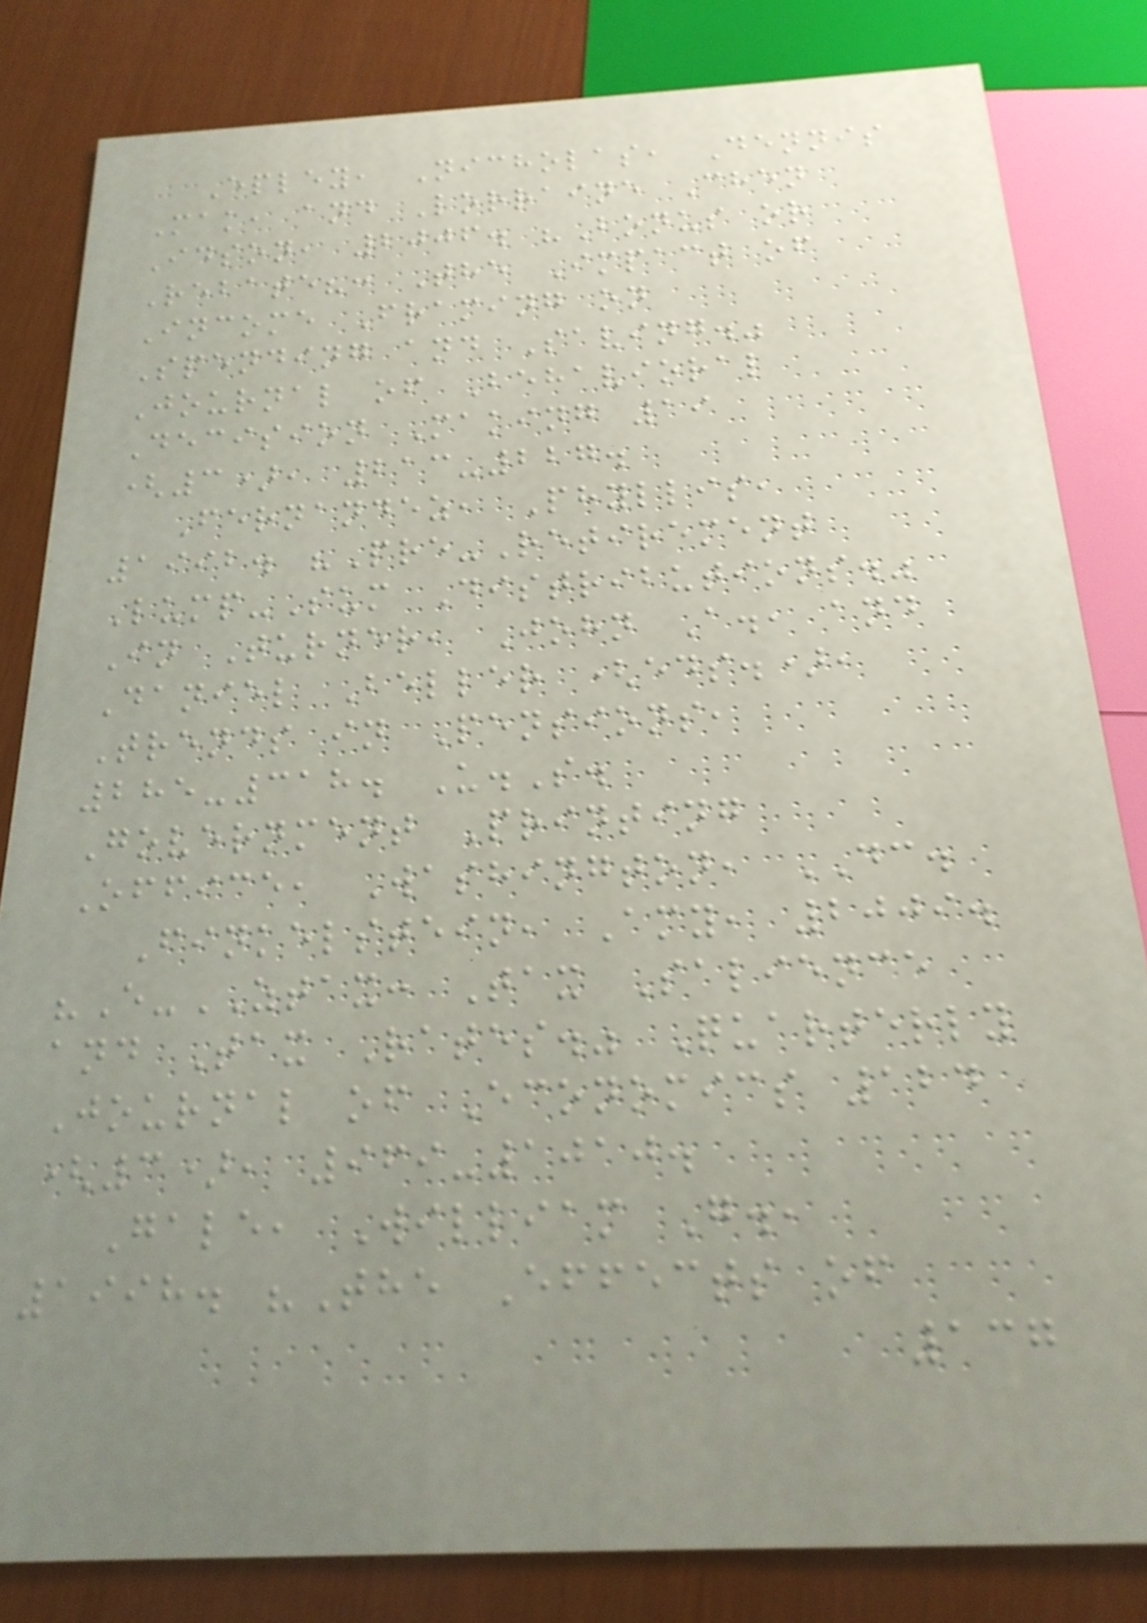Epley, Nicholas, Dennis
Mak, and Lorraine Chen
Idson, 2006. "Bonus or
Rebate?: The Impact of
Income Framing on
Spending and Saving."
Journal of Behavioral
Decision Making 19
(3), 213-227.
Fernandez, Phyllis,
1992. "Pre-Retirement
Lump-Sum Distributions."
In Turner, John A., and
Daniel Beller (eds.),
Trends in Pensions,
285-318. U.S.
Government Printing
Office, Washington, DC.
Finkelstein, Amy, 2009.
"E-ZTAX: Tax Salience
and Tax Rates." Quarterly
Journal of Economics 124
(3), 969-1010.
Gale, William G.,
1998. "The Effects of
137
